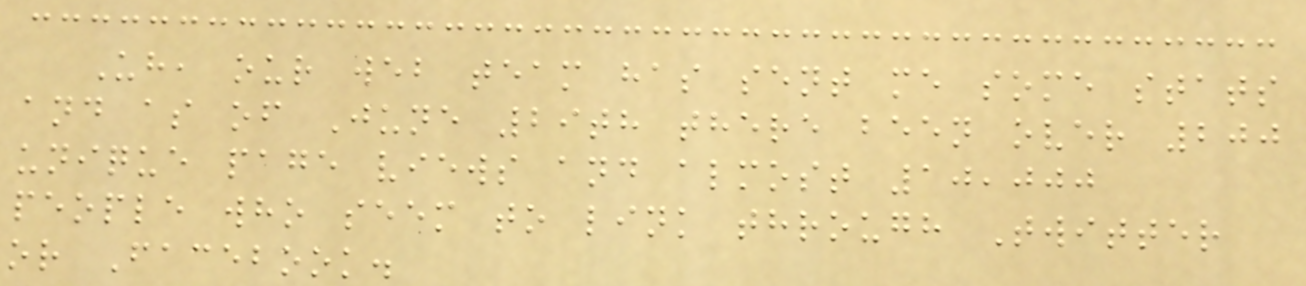Uh, our web team has sent me some stats
and as of June 29th there been over 200
unique page views and almost 10,000
people who seem to link through Twitter
or Facebook.
